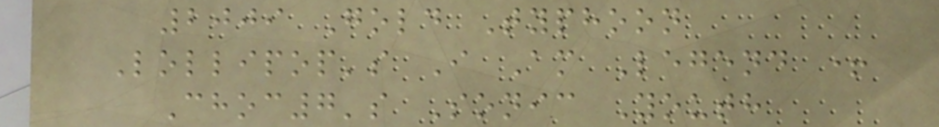2009 Gold Typhoon
Lollipop's I Am Legend +
Choc7's Sonic Youth
